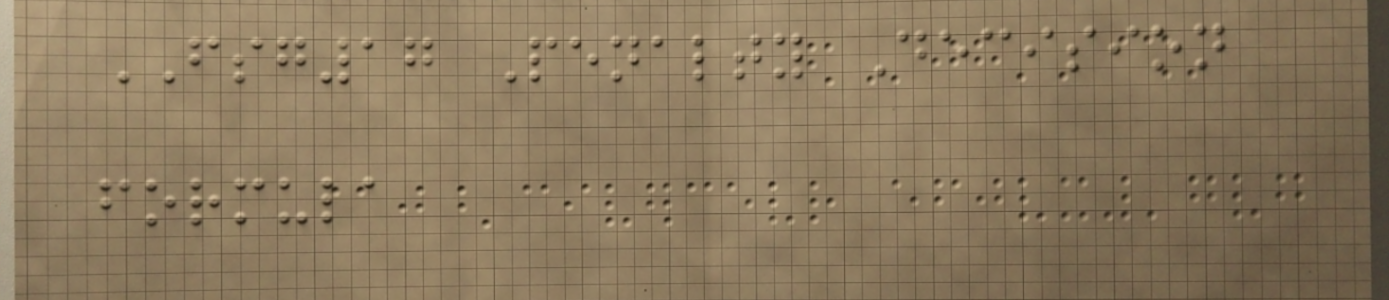FSG17 Penalty Decision
formula
